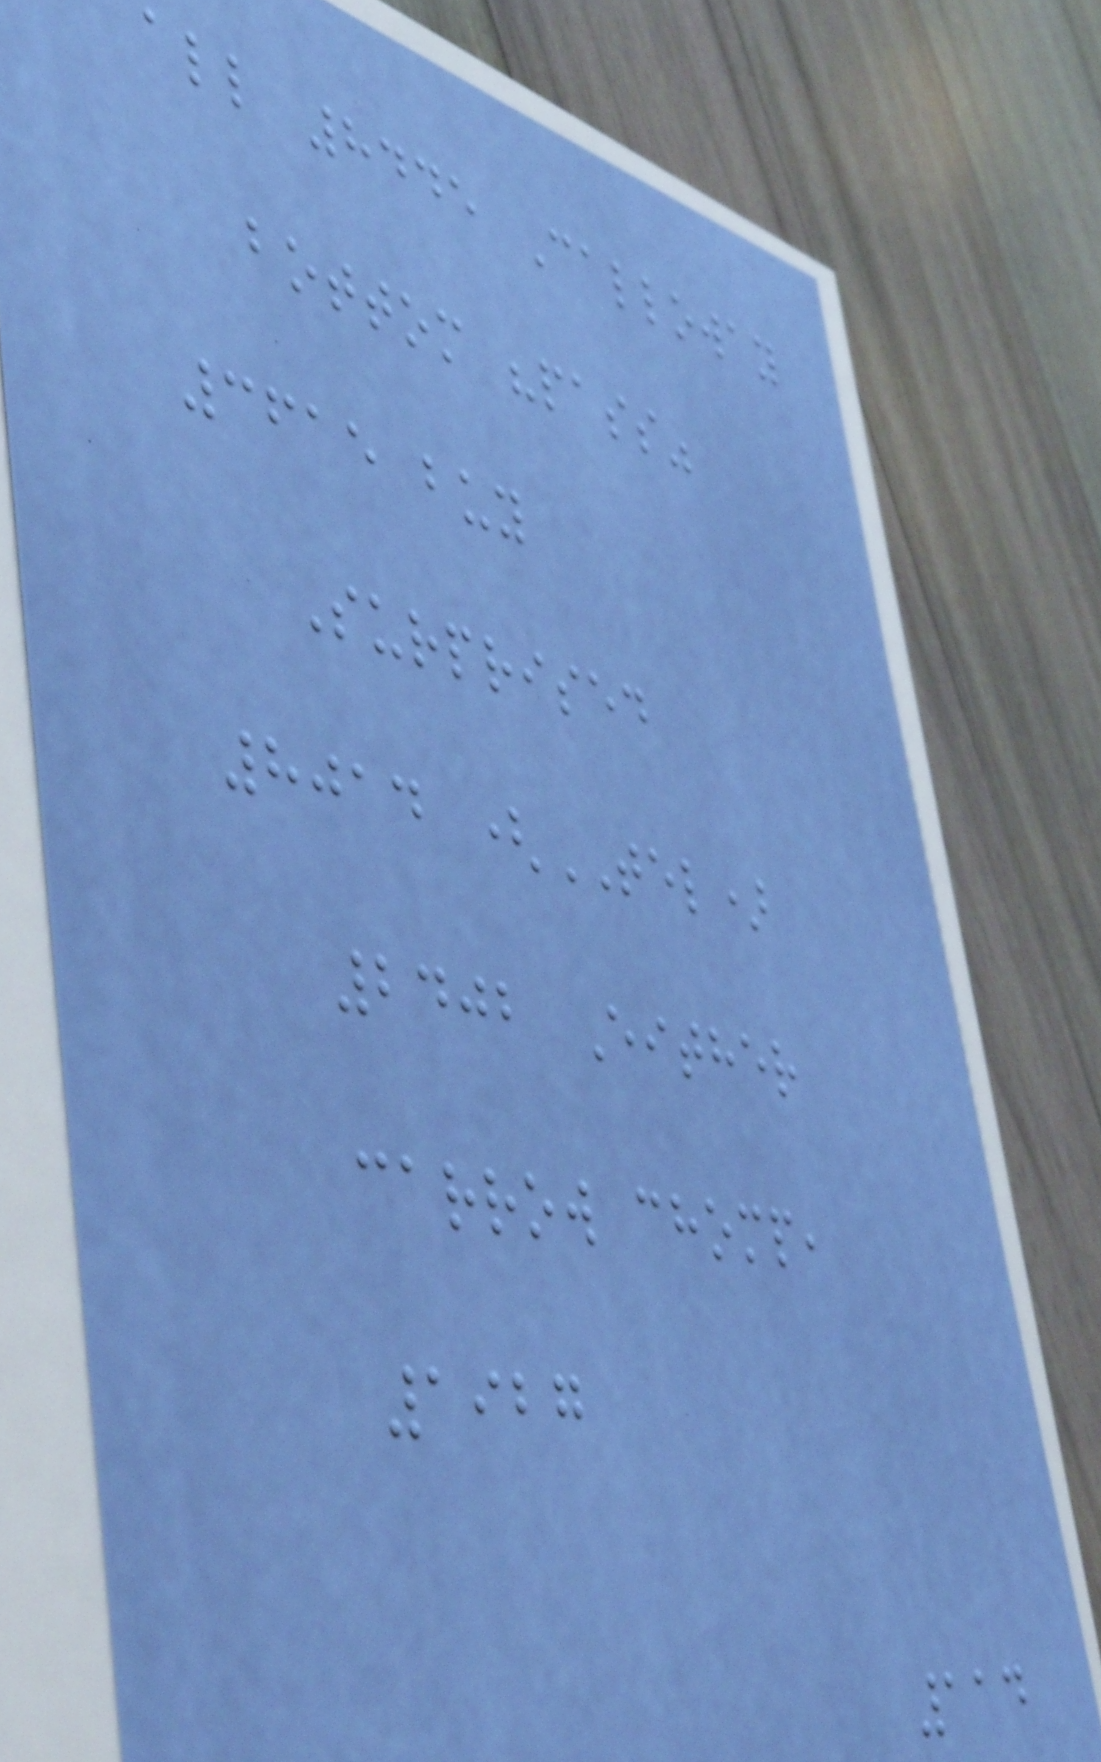all 8445 Calloway
bottom "pass"
3615 buy
Surprised
8014 (TEL)
2402 Either
carrow chomp,
1927
114
